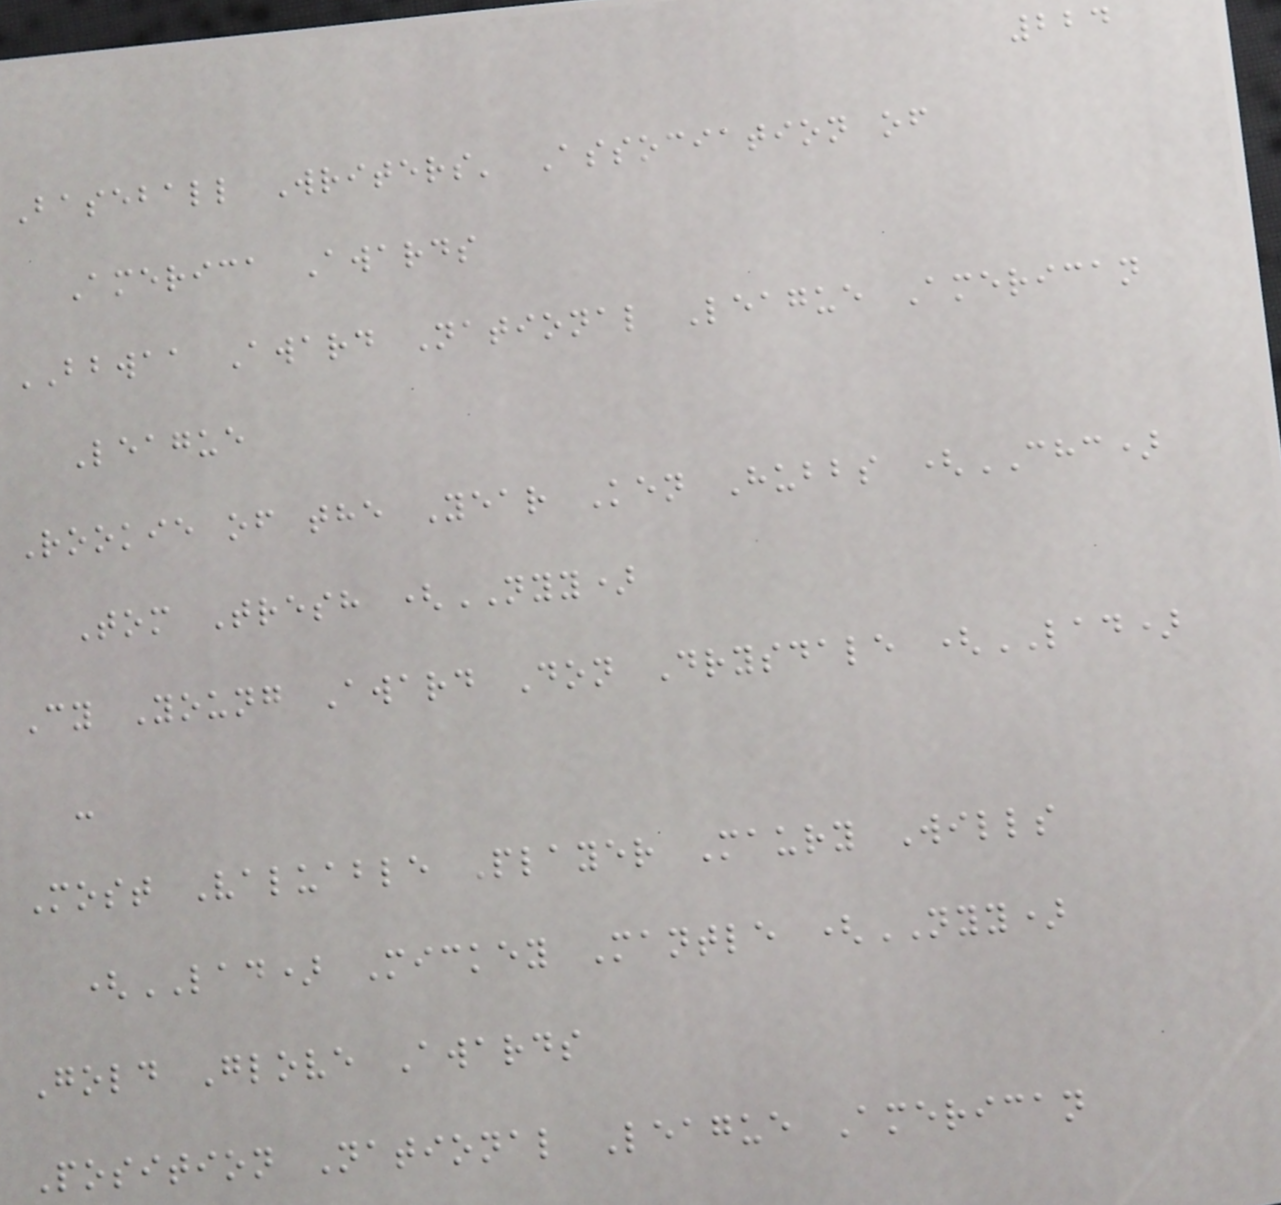224
Baseball Writers' Association of
America Awards
BBWAA Award National League American
League
Rookie of the Year Ken Hubbs (CHC)
Tom Tresh (NYY)
Cy Young Award Don Drysdale (LAD)
-
Most Valuable Player Maury Wills
(LAD) Mickey Mantle (NYY)
Gold Glove Awards
Position National League American
